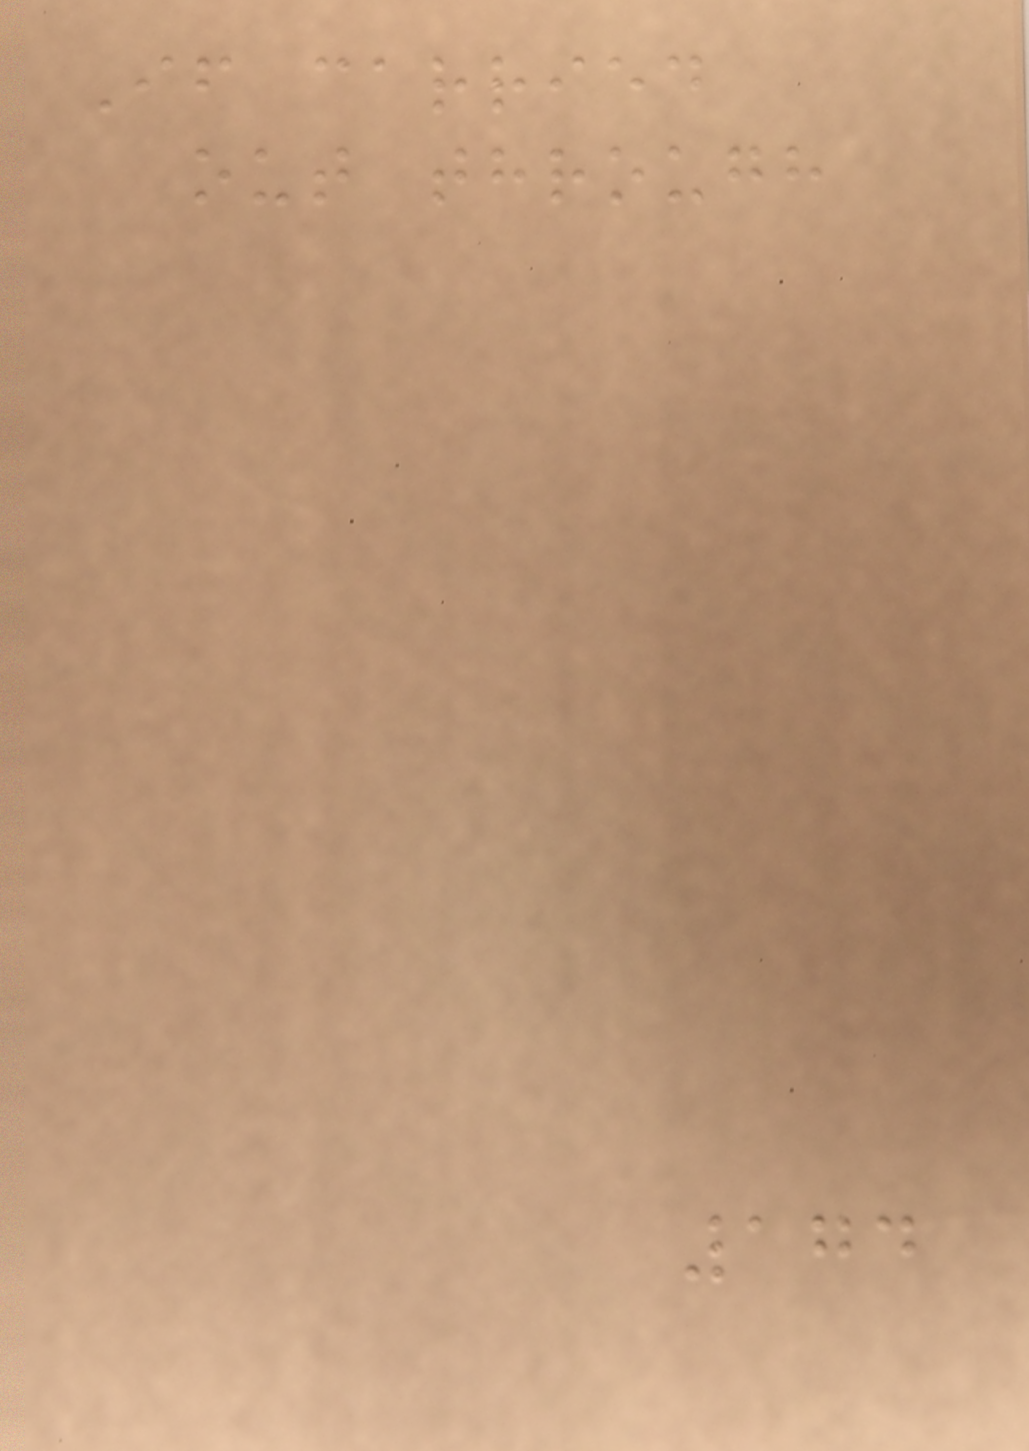If carried
out through
174
